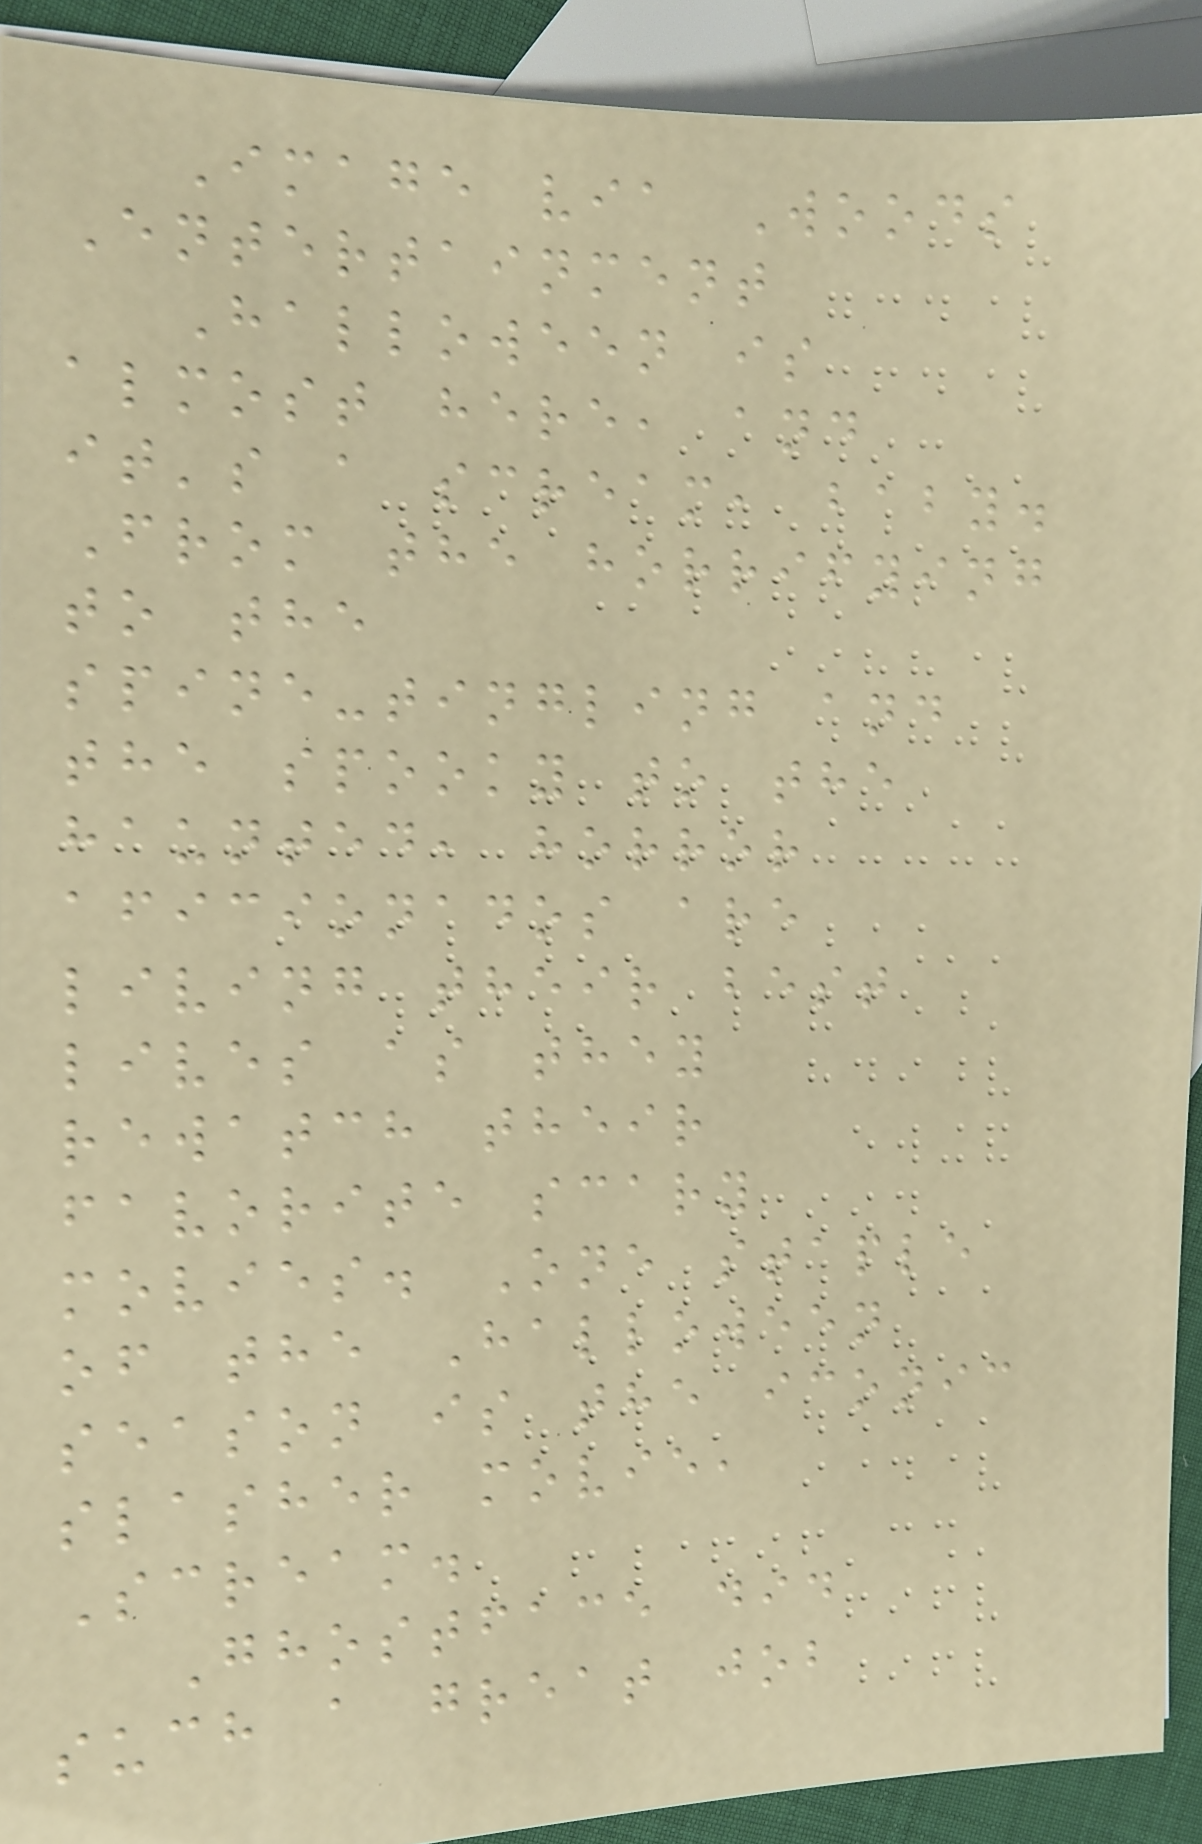Image via Woods
Entertainment
Halloween is
almost here, and
it's a scream, baby.
From the horrifying
to the
spine-tingling and
the spooky to the
haunted, horror
aficionados are
living their best
lives as they
rewatch their
favorite scary
movies. One staple
of the Halloween
season is the iconic
slasher movie,
Scream.
Ghostface did
such a great job
